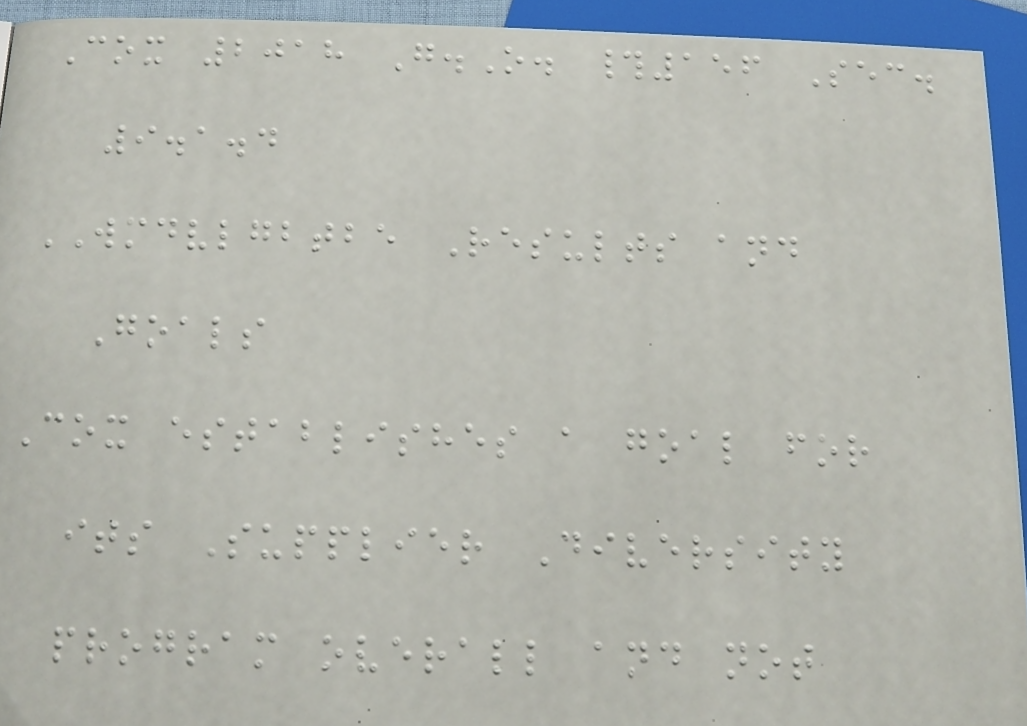Cox 2018 G.O. #156 Sec.
9.1.4
WMDVLGBTBE Results and
Goals
Cox establishes a goal for
its Supplier Diversity
program overall and not
